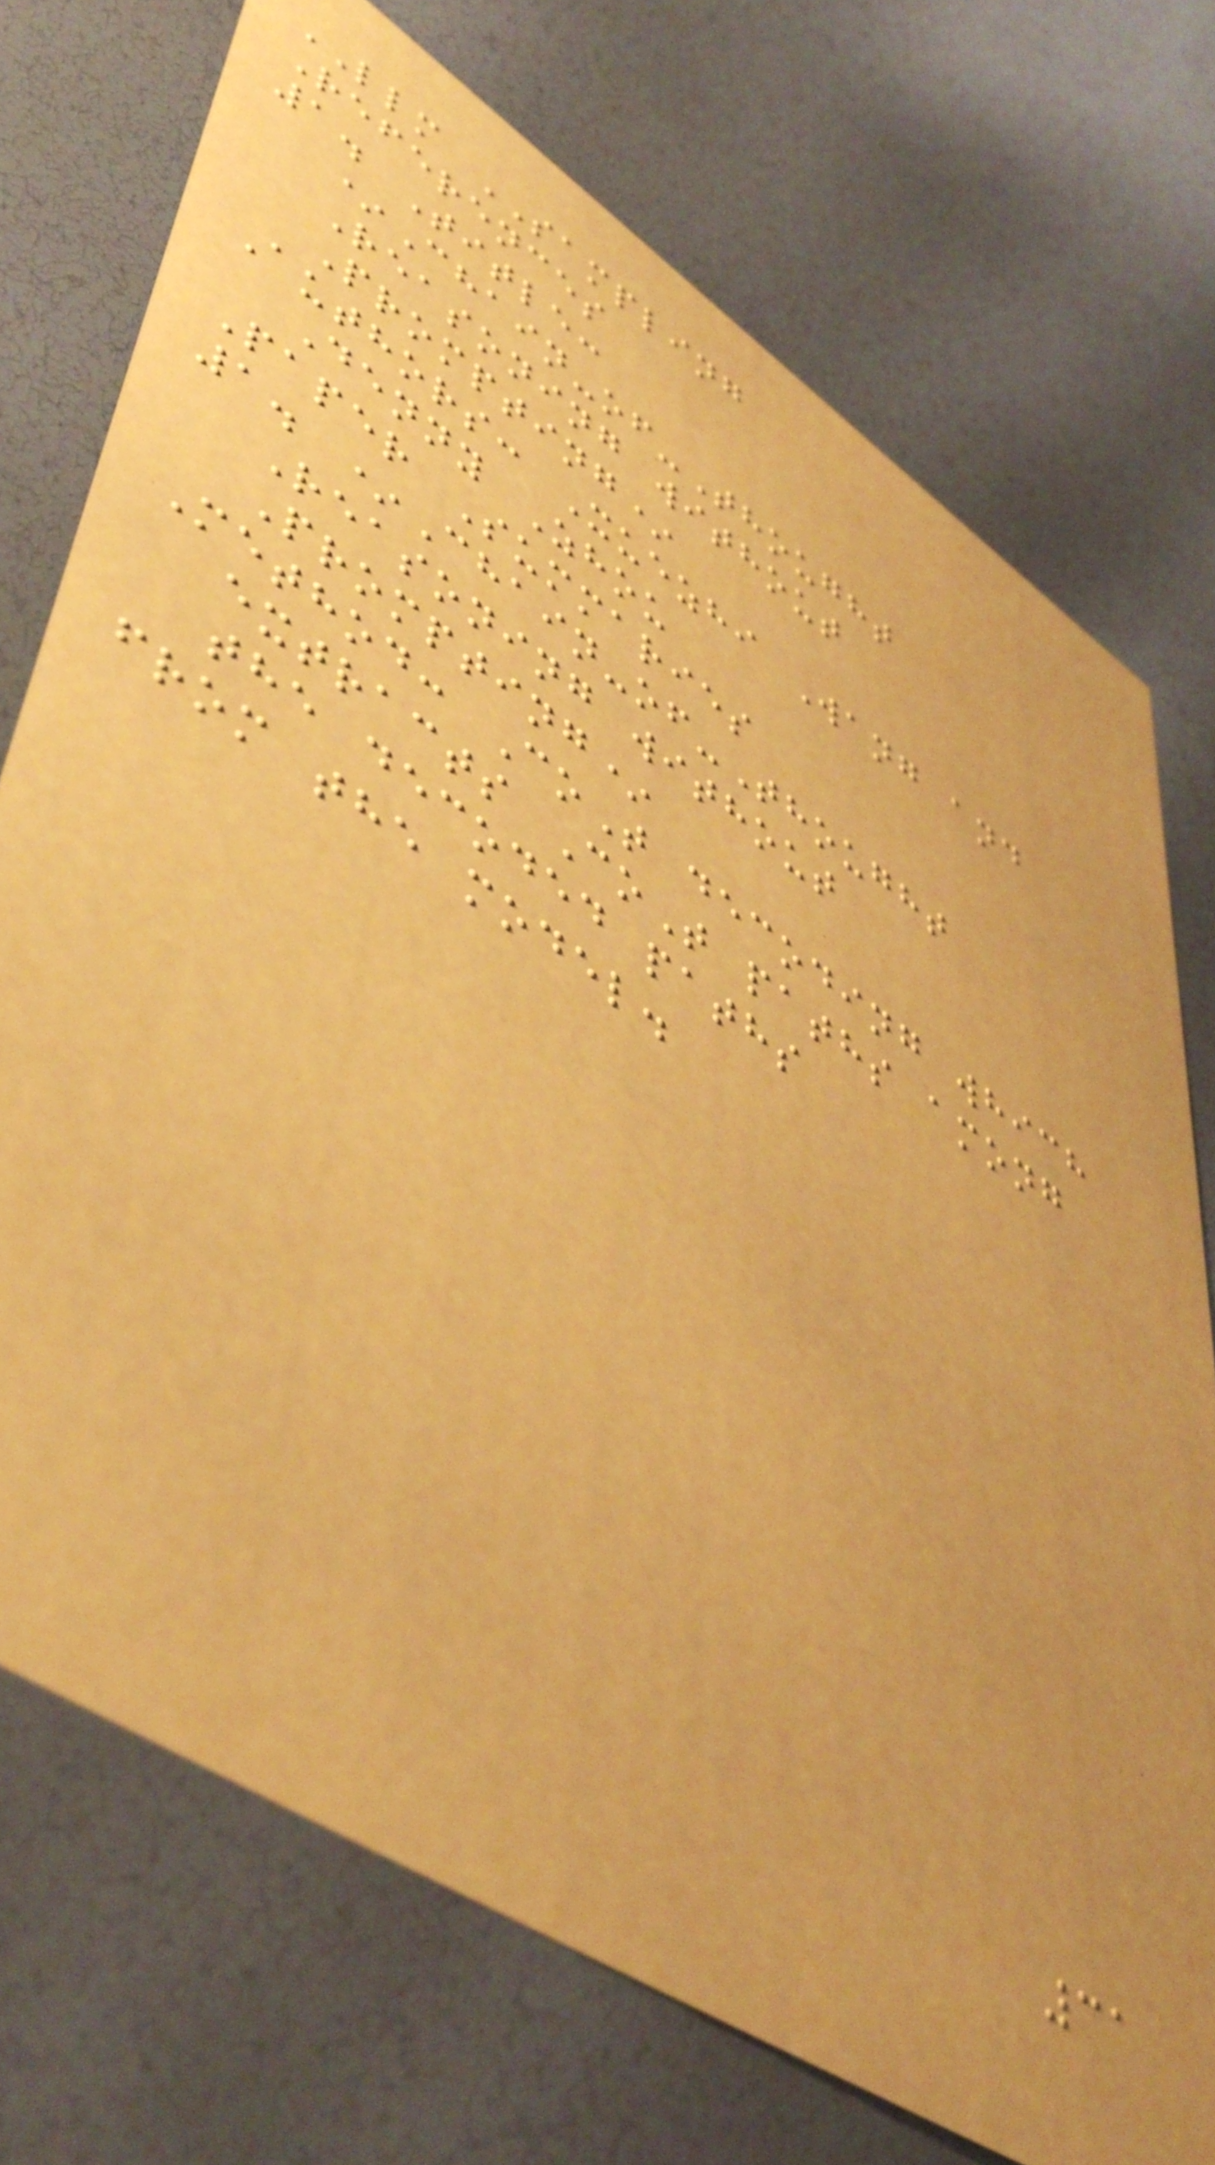LLM SAMPLING
References
1. Title:
*Chain-of-Thought
Reasoning without
Prompting*
Authors: Xuezhi Wang and
Denny Zhou
Paper Summaries
1. *Chain-of-Thought
Reasoning without
Prompting*
Method: CoT decoding which
extracts CoT paths among
the decoded paths
from the model.
31
